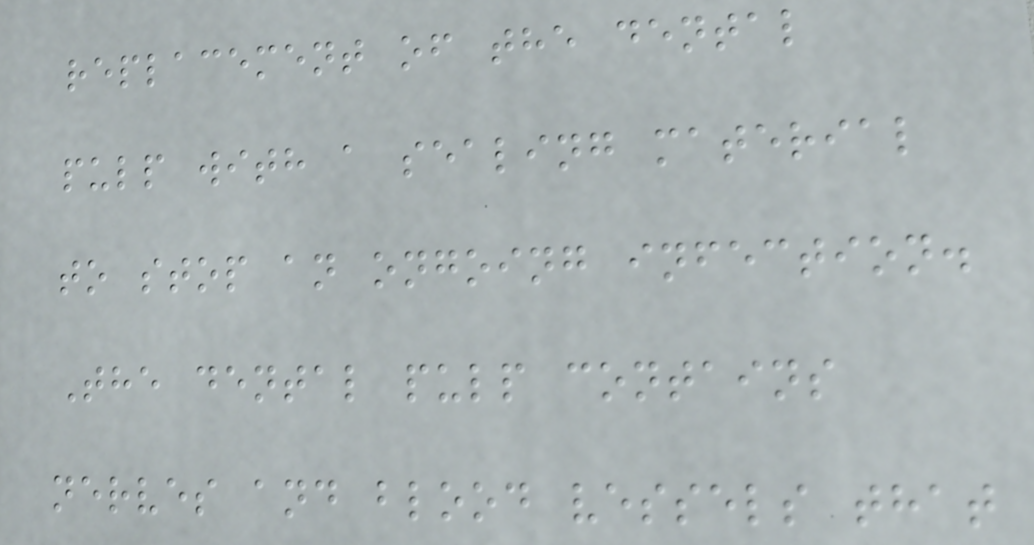replacement of the dental
pulp with a sealing material
to stop an ongoing infection.
The dental pulp contains
nerves and blood vessels that
